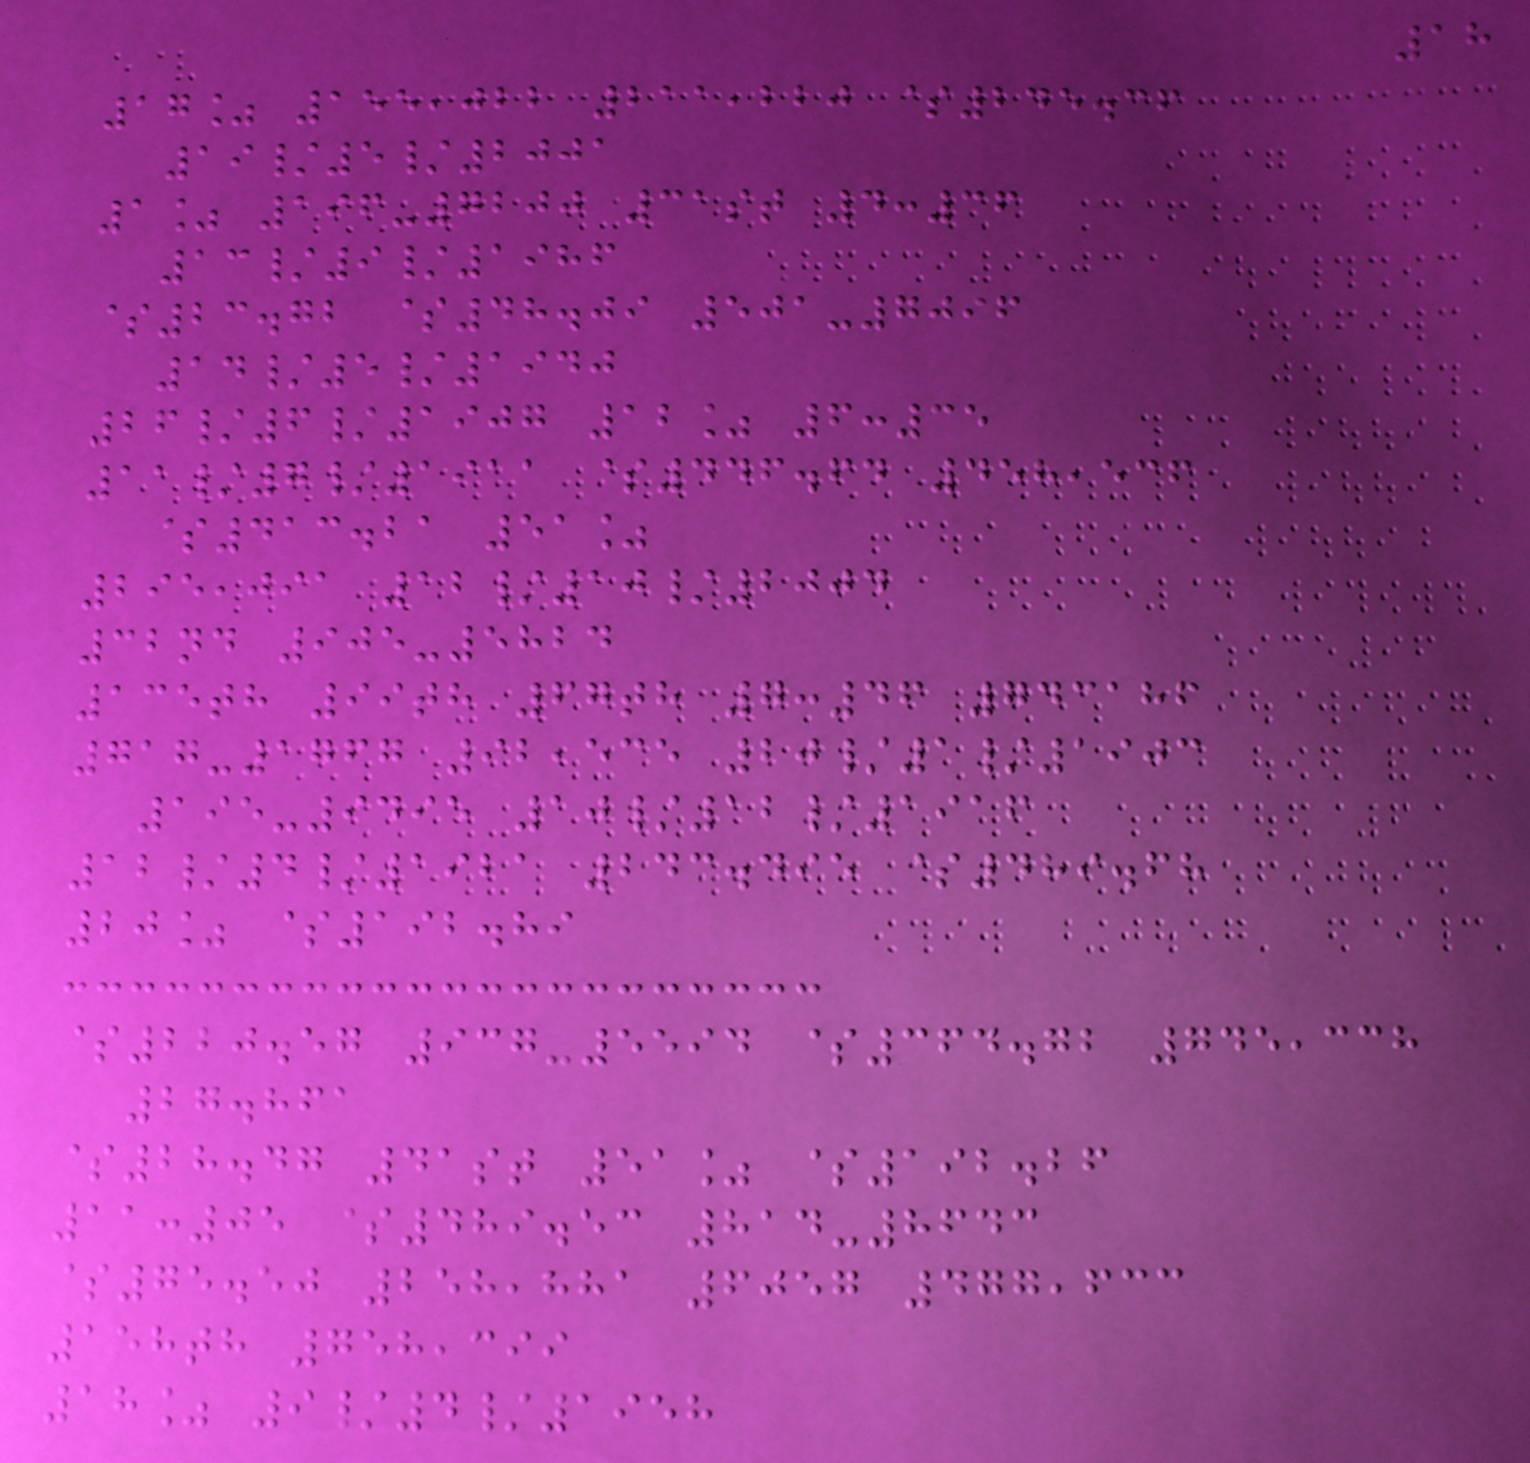18
17% 155,022 211,220 $245.36
19/5/2001
1% 196-7200 31st 4:36
13/9/1986
$23.72 $48.09 501-7096
14/5/1940
26/6/1907 12% 6:35
11/7/1911 $446.64 458,536
$413.21 51%
295,091 12/10/2004
32nd 905-5824
135th 99th 67th 7:46 743186
717-1767 92,535 20/1/1903
195-9495 10/12/1916
12/4/1921 243.495 $489.68
20% $192.89
$220.57 937-5594 $364.72 745,338
27.861
$28.47 41st 51% $192.26
11:05 $489.53 814-8643
$75.50 258,881 6057 477,633
158th 758,399
18% 9/4/1958
